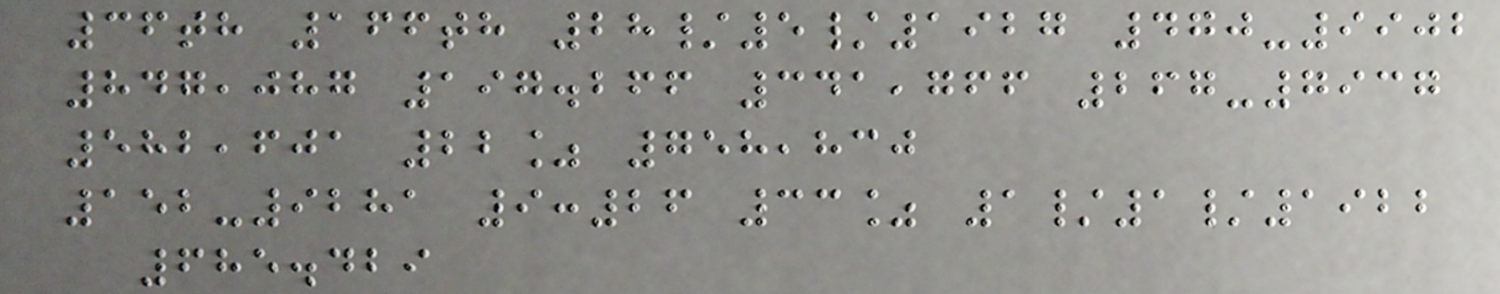36th 166th 28/5/1927 470-9902
847,087 197.266 341,766 267-7937
582,601 22% 758,830
152-9281 9:26 33% 1/1/1922
685.429
